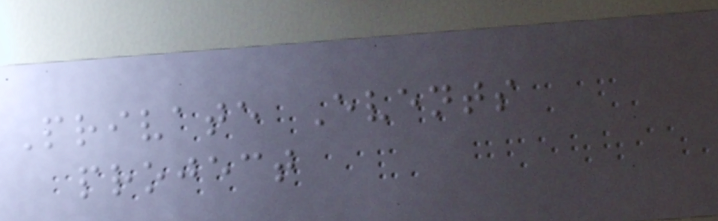Private Events
project
